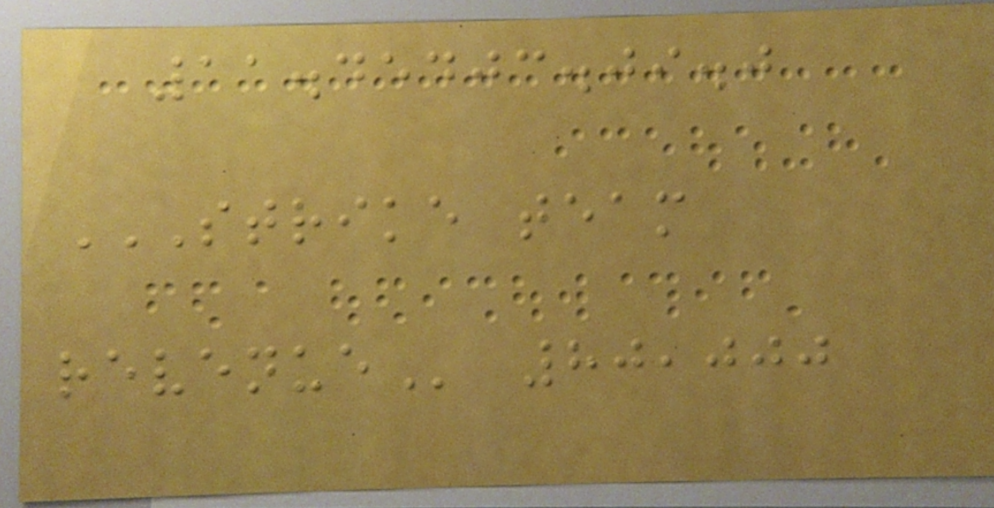11.45403.09.0
STRIKE TEAM
REVENUE 80,000
